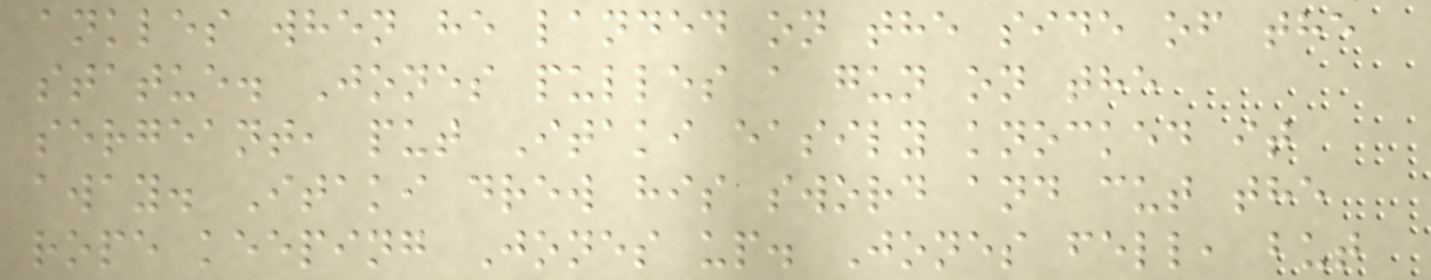ankles when he landed on the side of the
statue. Jones pulles a gun on the
sergeant, put Itaki easily knocked it
away. Itaki drew his sword and cut the
rope keeping Jones up. Jones fell, but
